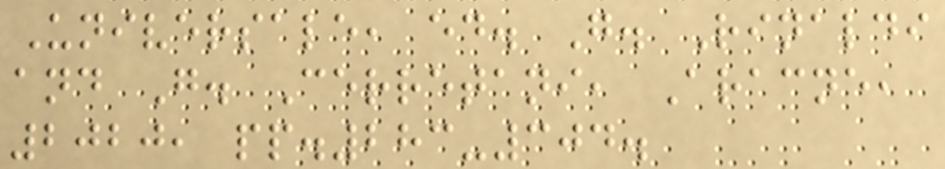Universale, ed. G. Rinaldi
and G. Cerretani, Aracne,
2020, pp.283-304.
